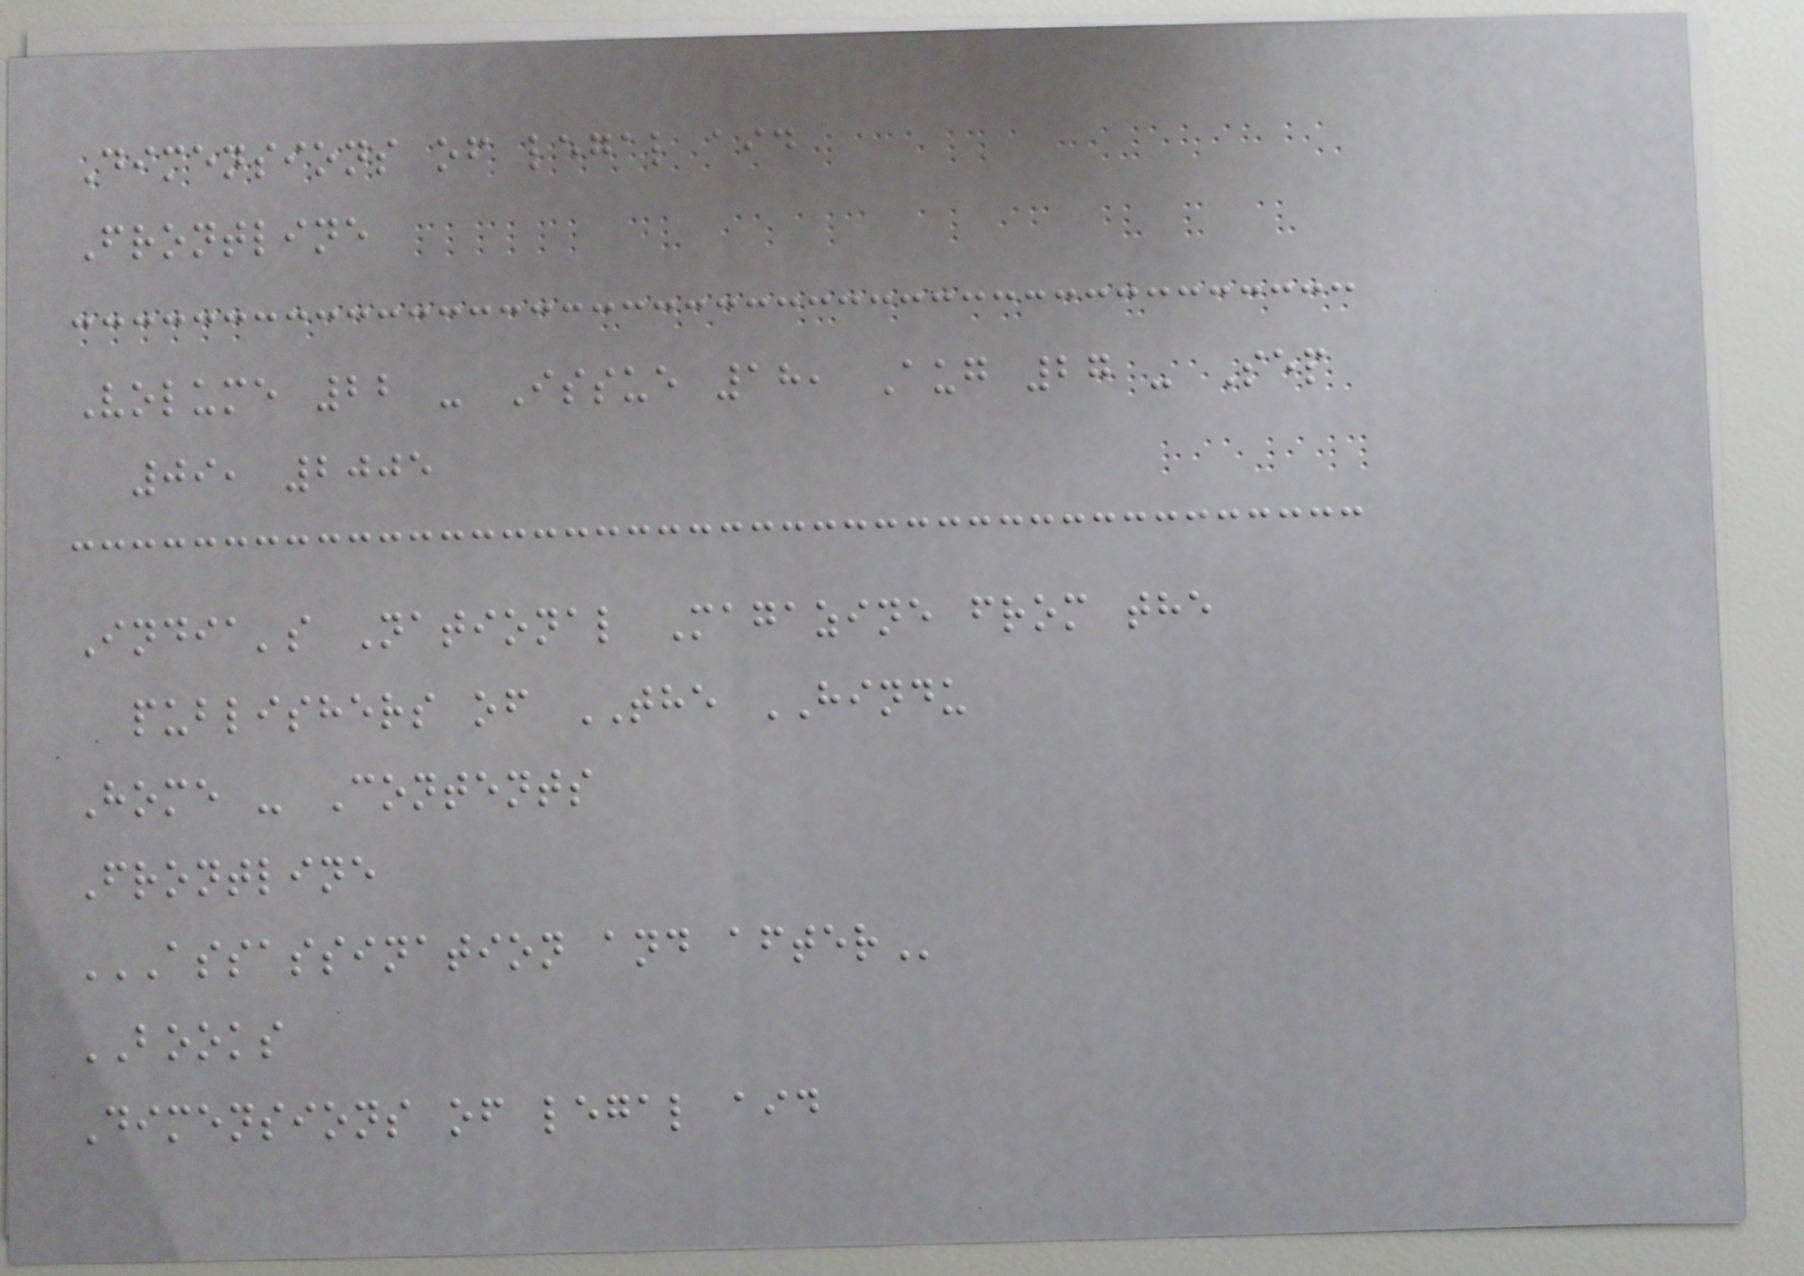Dimensions of legal aid
Frontline
Volume 22 - Issue 18, Aug 27 - Sep
09, 2005
India's National Magazine from the
publishers of THE HINDU
Home - Contents
Frontline
ASSASSINATION AND AFTER
BOOKS
Dimensions of legal aid
